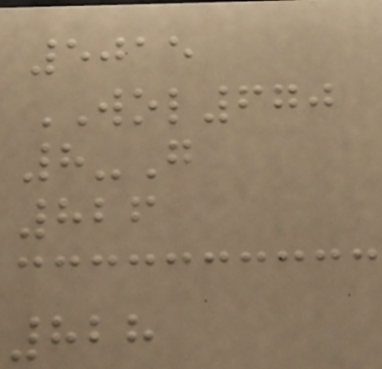5015
WOL670
8-G
826
828
